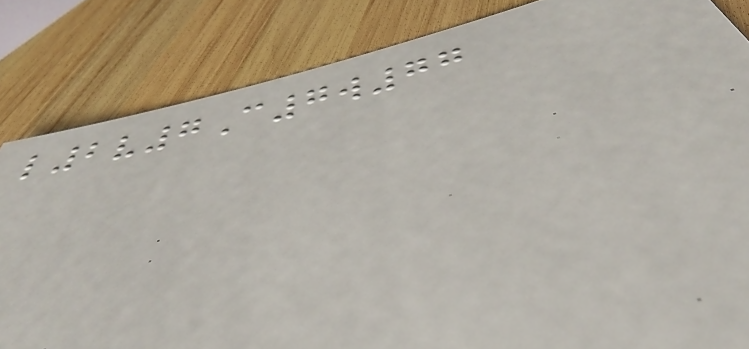l2v7C7w77
